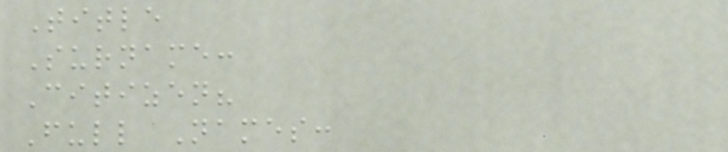Title
Surname:
Citizen?
Full Names:
